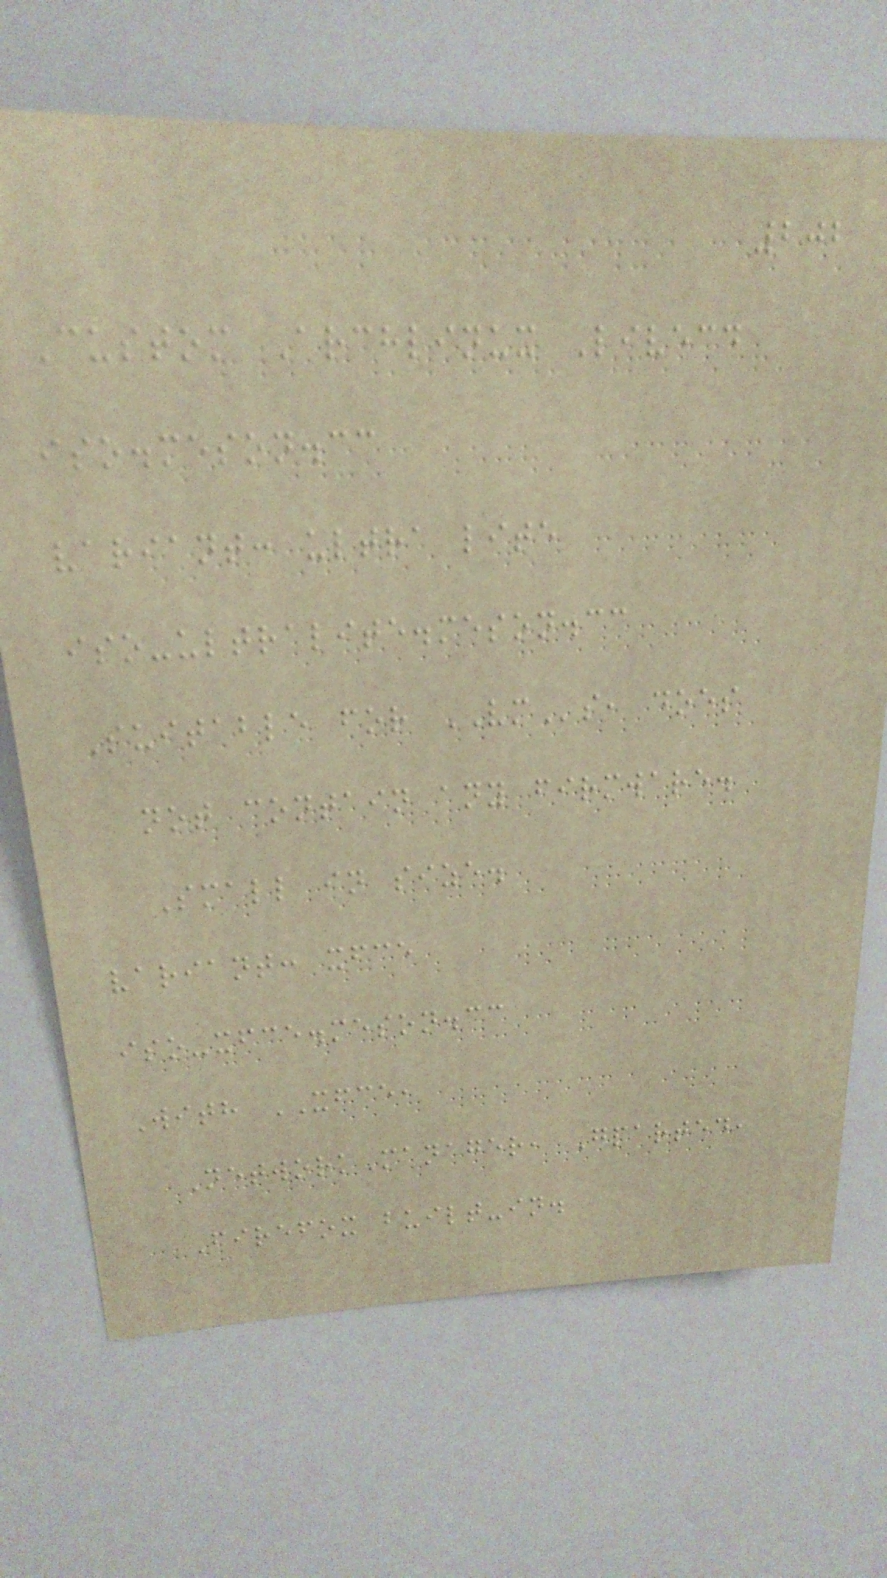202
Custom Archlinux Livecd
iso.meson.cc
variant: ultra lite
iso-ultralite.meson.cc
Suitable for VMs, does
not contain any firmware.
Small in size.
variant: xfce
iso-xfce.meson.cc
With XFCE,
NetworkManager, Gparted,
Firefox built-in.
